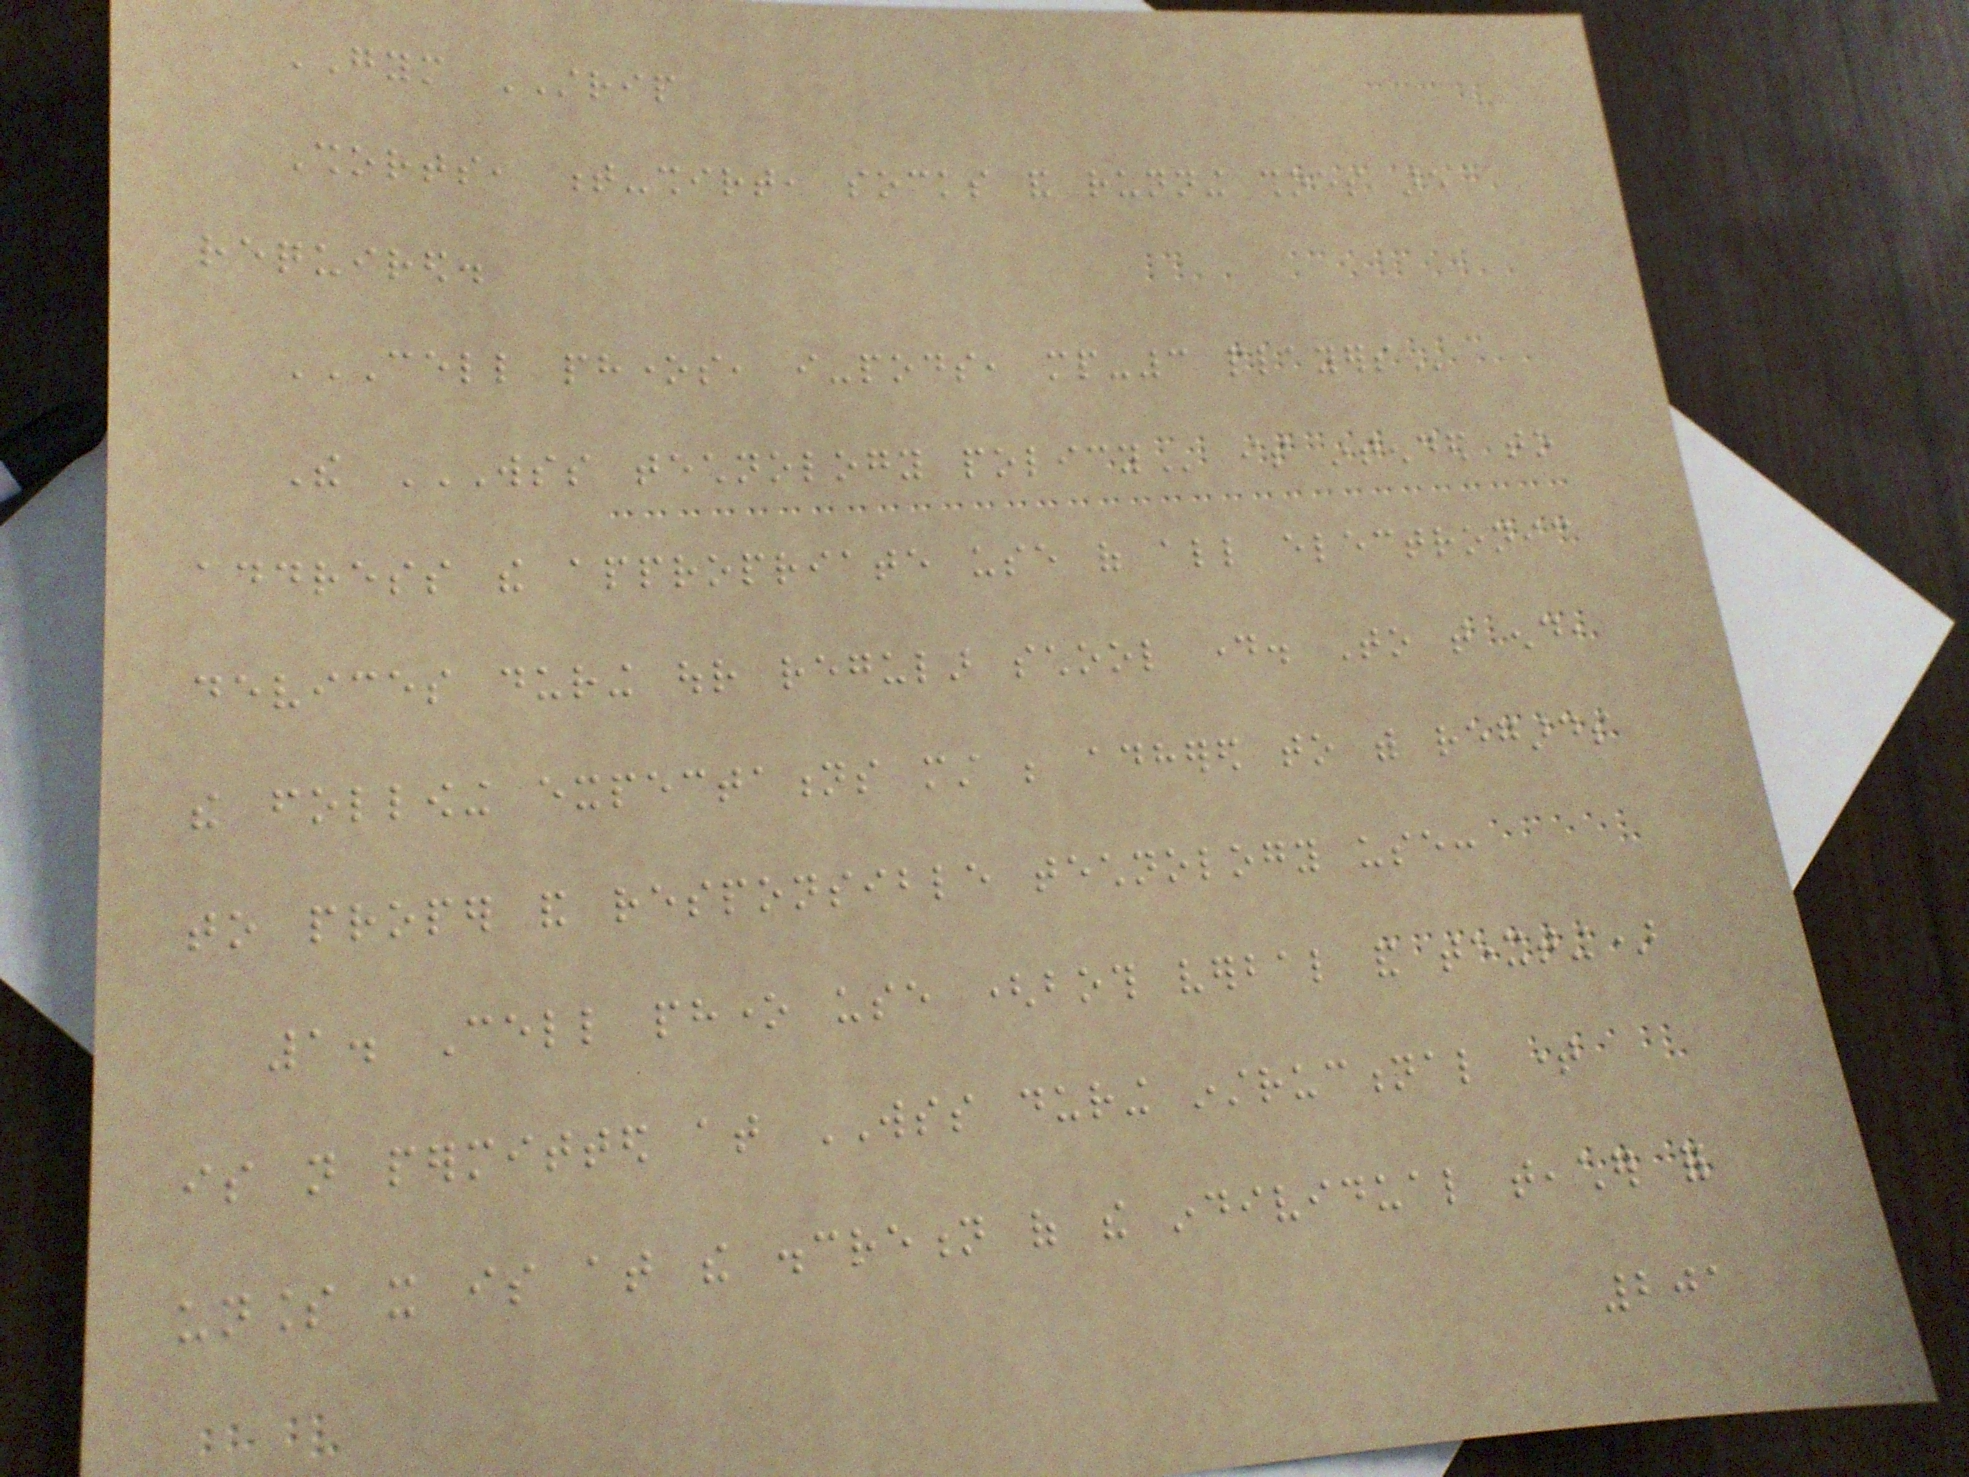GYM STRIP
Shorts, t-shirt, socks and running shoes are
required.
CELL PHONES, I-PODS, MP-3 PLAYERS
The WSS TECHNOLOGY POLICY is intended to
address the appropriate use of all electronic
devices during our regular school day. To that end,
the following expectations must be adhered to with regards
to proper and responsible technology use:
1. Cell phone use (both verbal and texting)
is not permitted at WSS during instructional time
unless it is at the discretion of the individual teacher for
201
